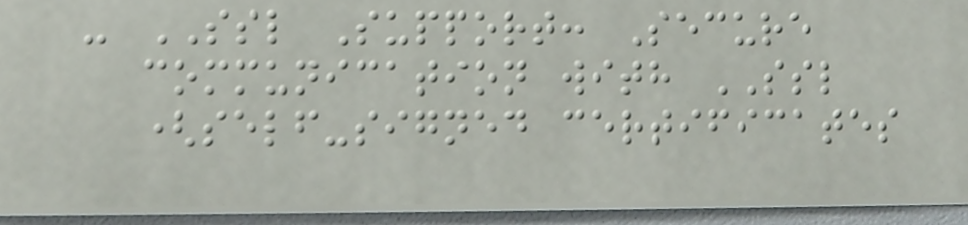- SSL Support: Secure
communication with SSL
(self-signed certificates
